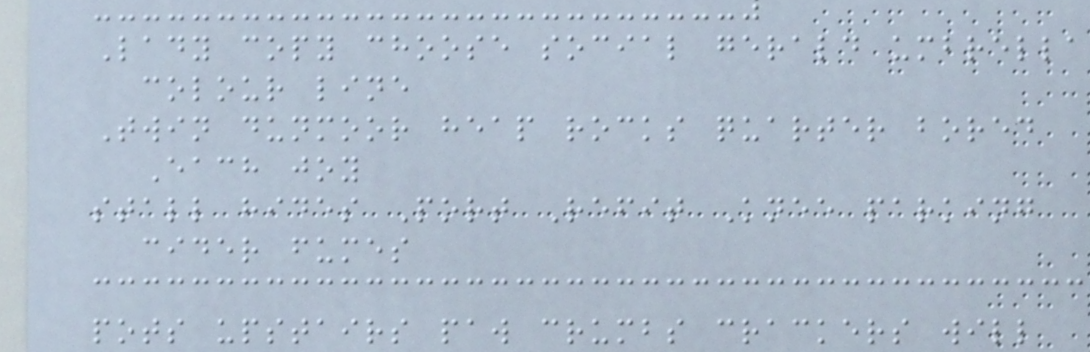Lady copy choose social gerald umbrella
colour line
Twin dunmoor heap rocks quarter bored
Each joy
stall hides Port Refit Knee parking
cider fumes
pots upstairs paw crumbs crackers will
